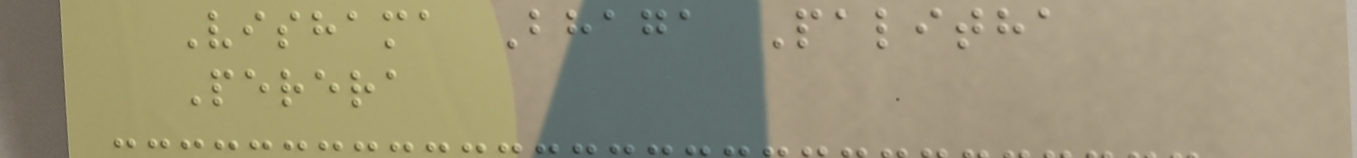Vishama Bhaga Palitha
Perera
